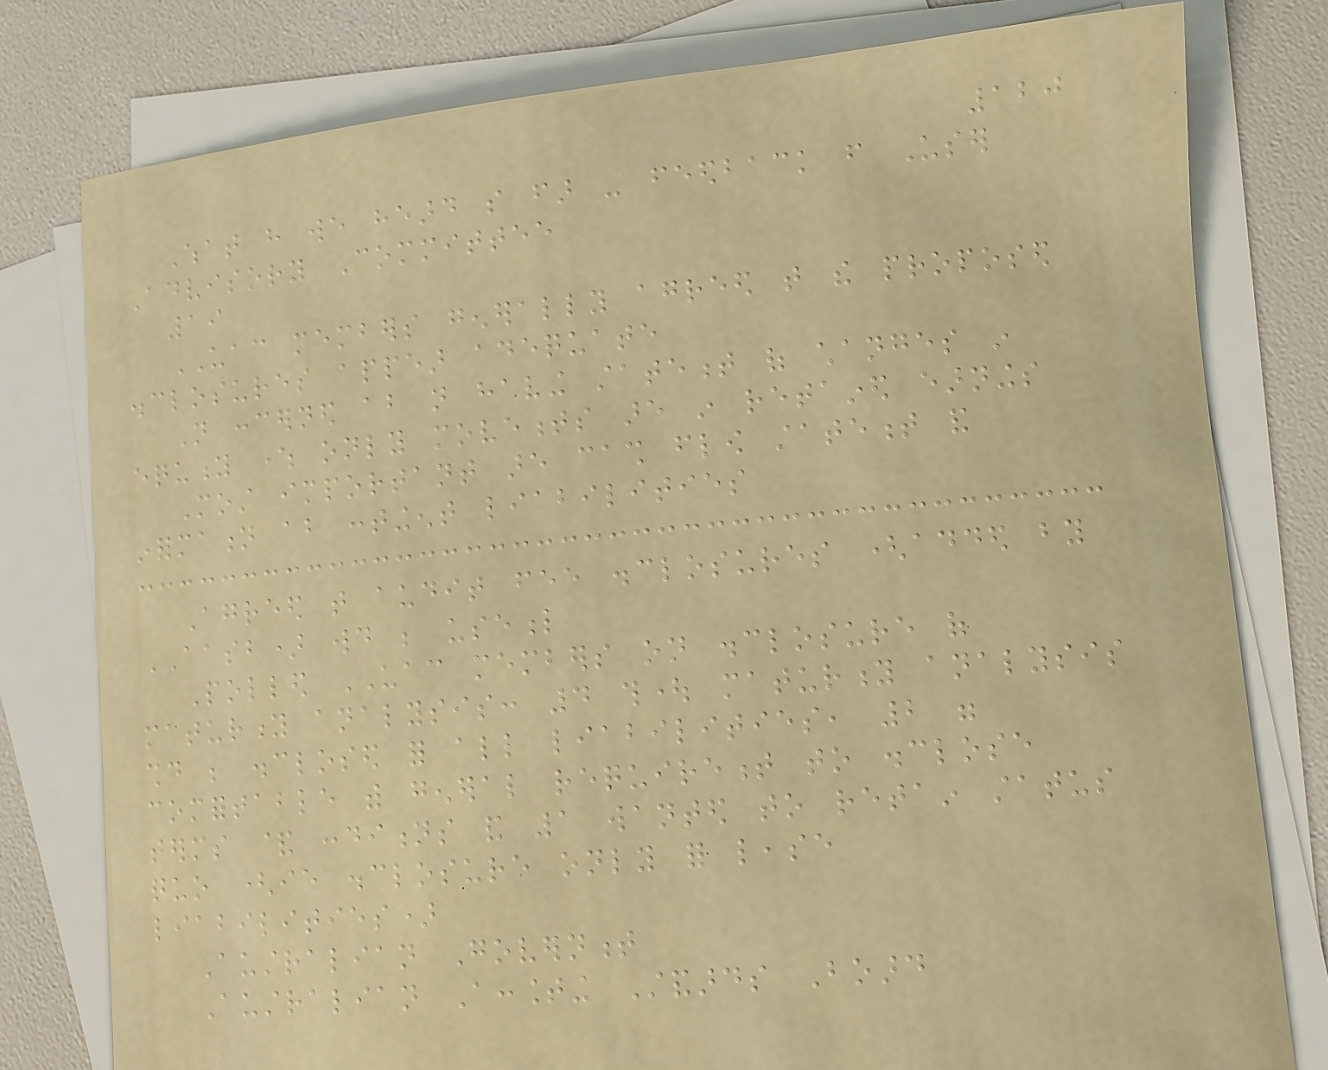120
What have we heard so far - feedback from User
Advisory Committee
19
UAC members generally agreed that the proposed
disclosures appear adequate
Not concerned about not having statement of changes in
equity where only movements are in retained earnings
Most important are cash flow statement and
information about contingent liabilities
Agreed that audit fee disclosures (added by
AASB) would be useful
Polled UAC members on disclosure of
maturity analysis: 4 thought maturity analysis
should be disclosed for all liabilities, 2 were
comfortable with general requirement to disclose
terms & conditions and 1 wanted to retain status
quo (ie disclosure only for lease
liabilities)
Australian Government
Australian Accounting Standards Board
